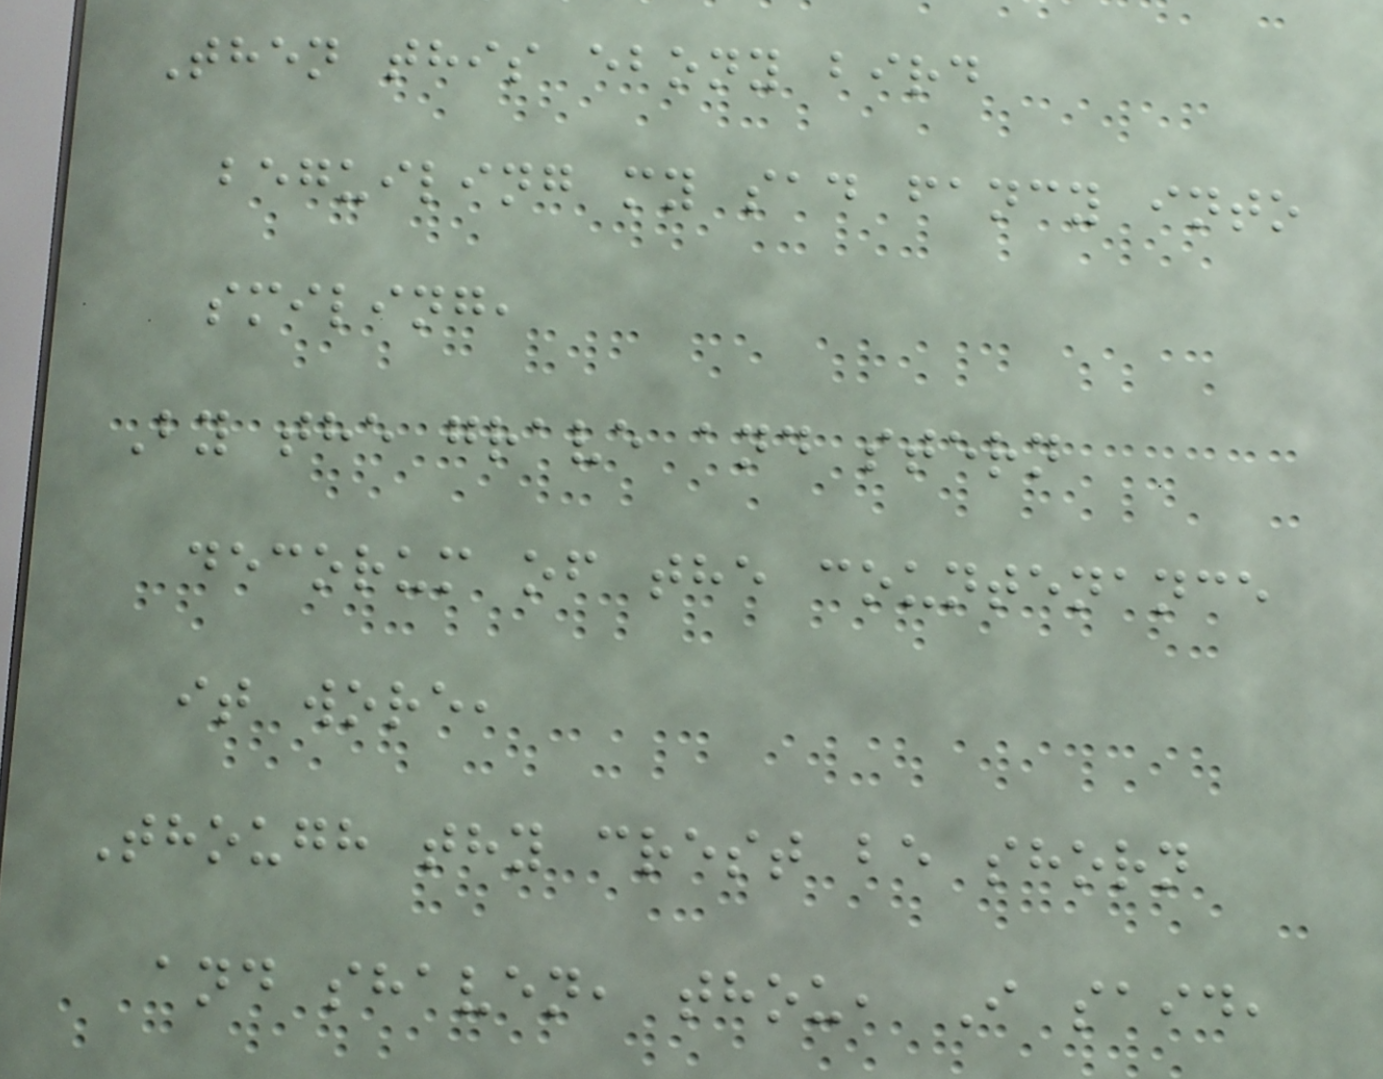Then this ebony bird
beguiling my sad fancy into
smiling,
By the grave and stern
decorum of the countenance
it wore,
Though thy crest be shorn
and shaven, thou, I said,
